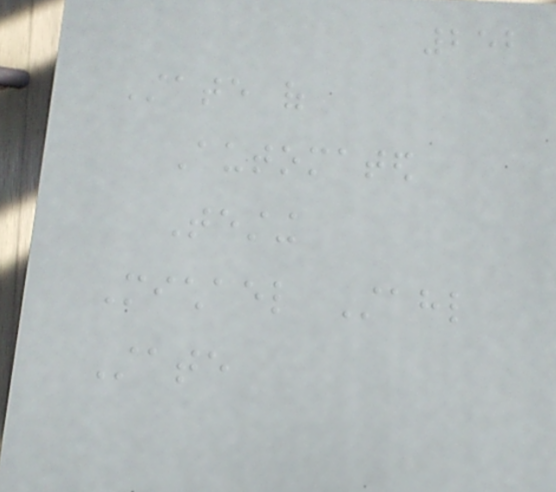252
State of
Automated
Testing
Michael Stahl
State
